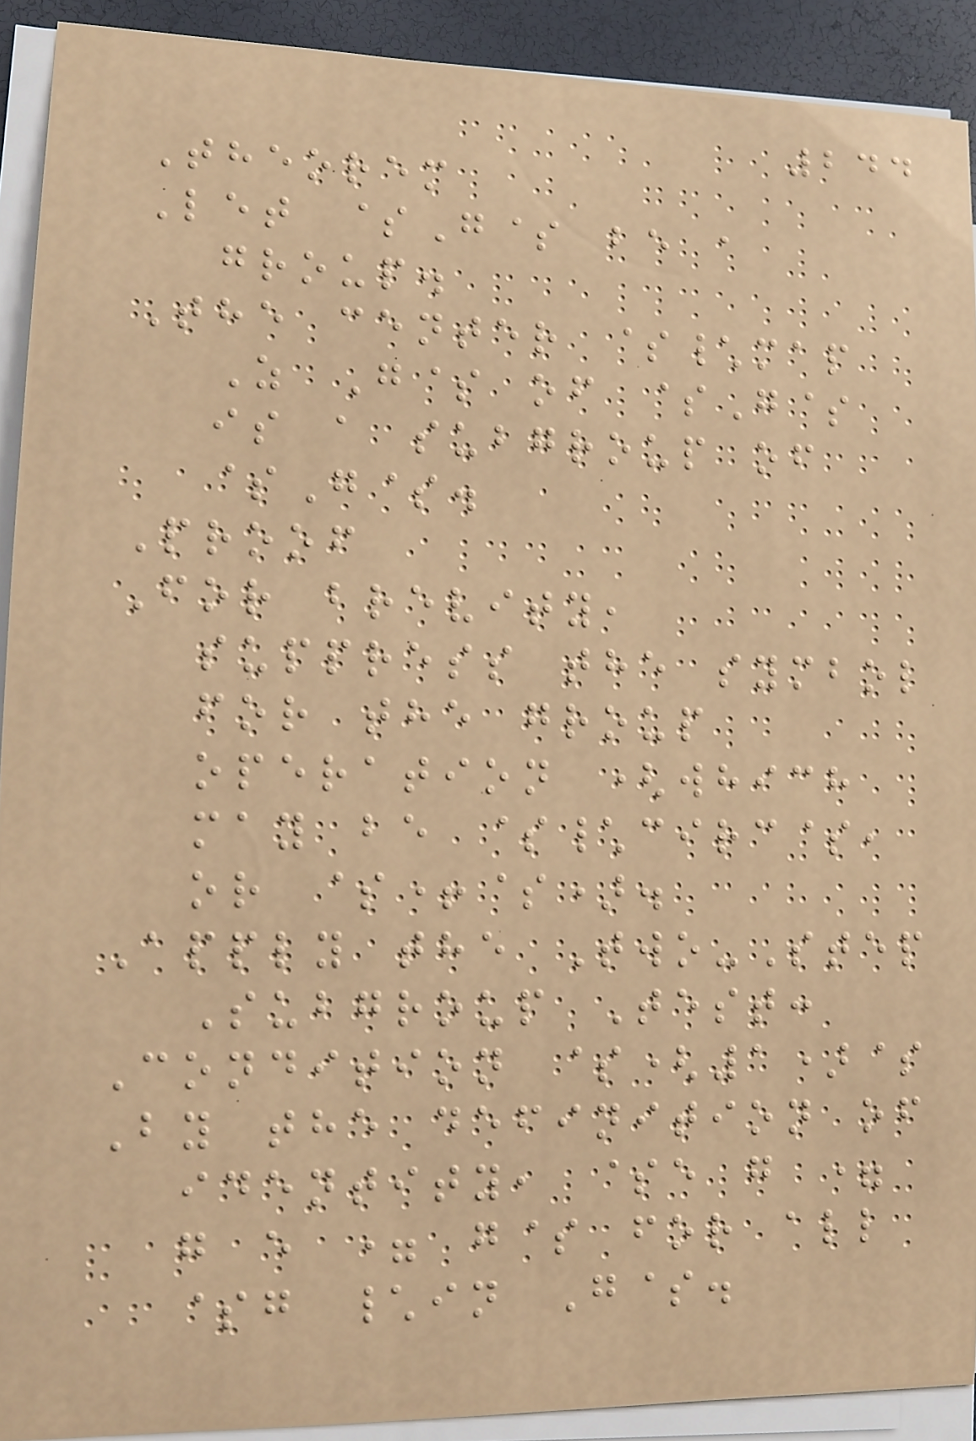244
Theorem
Let $G$ be a
group.
The center $\map
Z G$ of $G$
is a subgroup of
$G$.
Proof
For brevity,
suppress the symbol
for the group
operation (which
may be $\circ$,
or $+$).
Apply the Two-Step
Subgroup Test:
Condition $(1)$
By the definition of
identity, $e g =
g e = g$ for all
$g \in G$.
